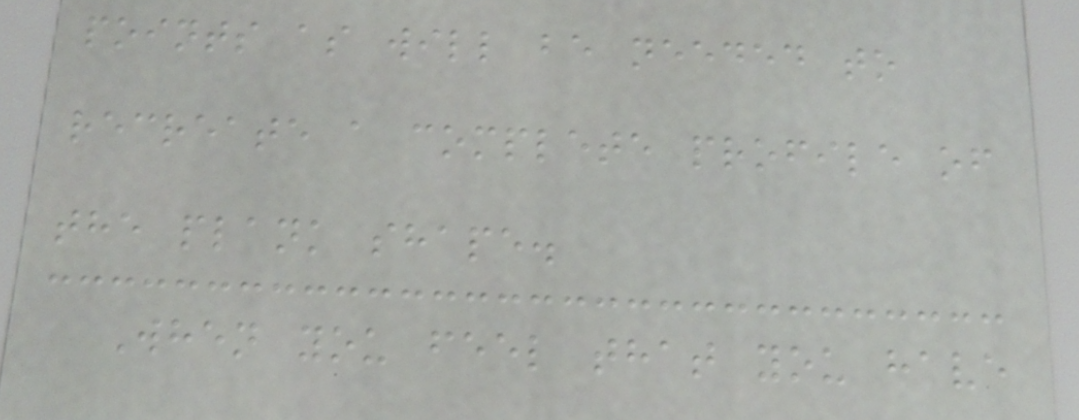points as will be needed to
recreate a complete profile of
the plank shape.
When you feel that you have
